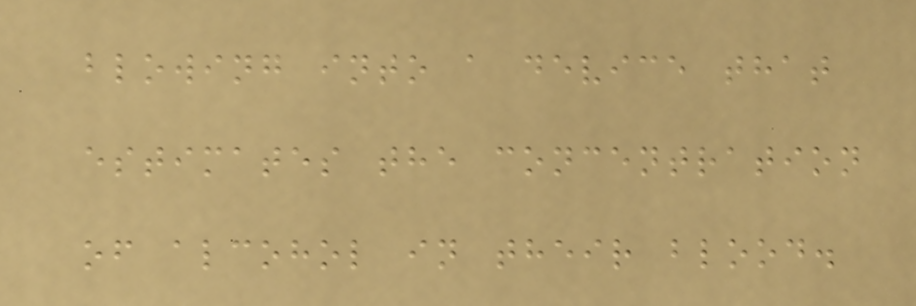blowing into a device that
estimates the concentration
of alcohol in their blood.
